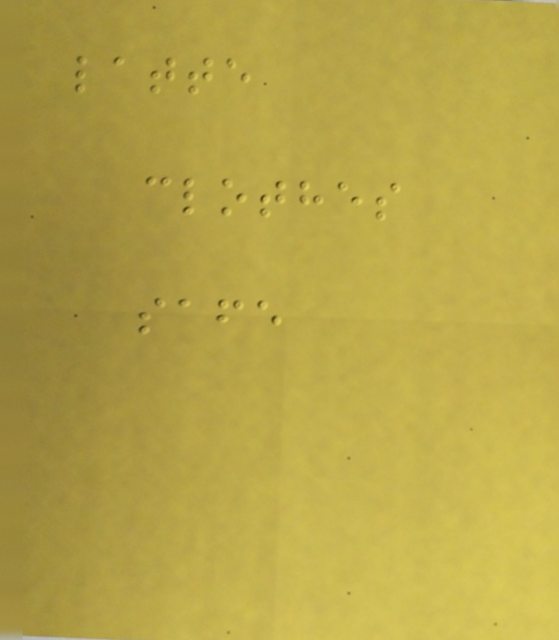latte
clothes
safe
